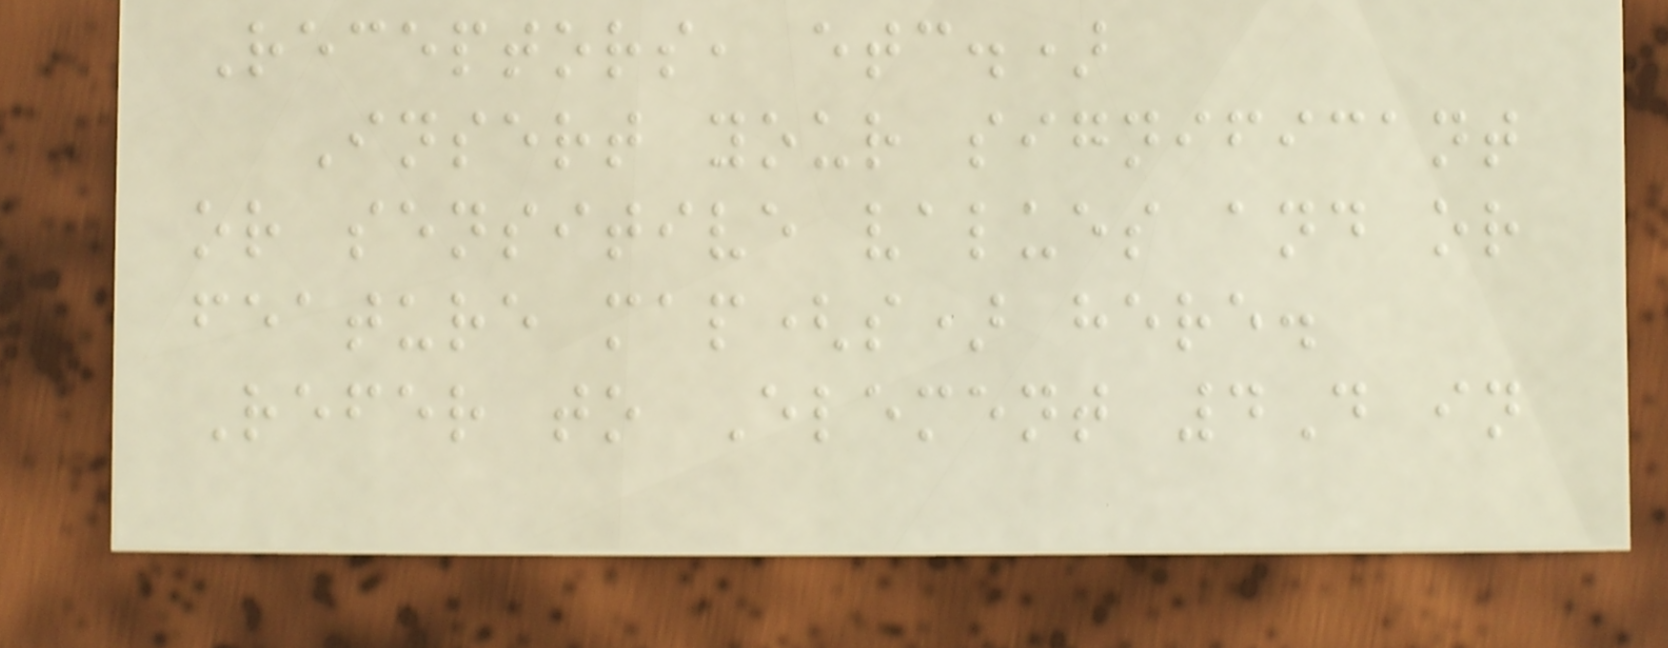Receptors, etc.)
Insert your significant
or sensitive values and or
feature map(s) here.
Refer to Element 4D in
